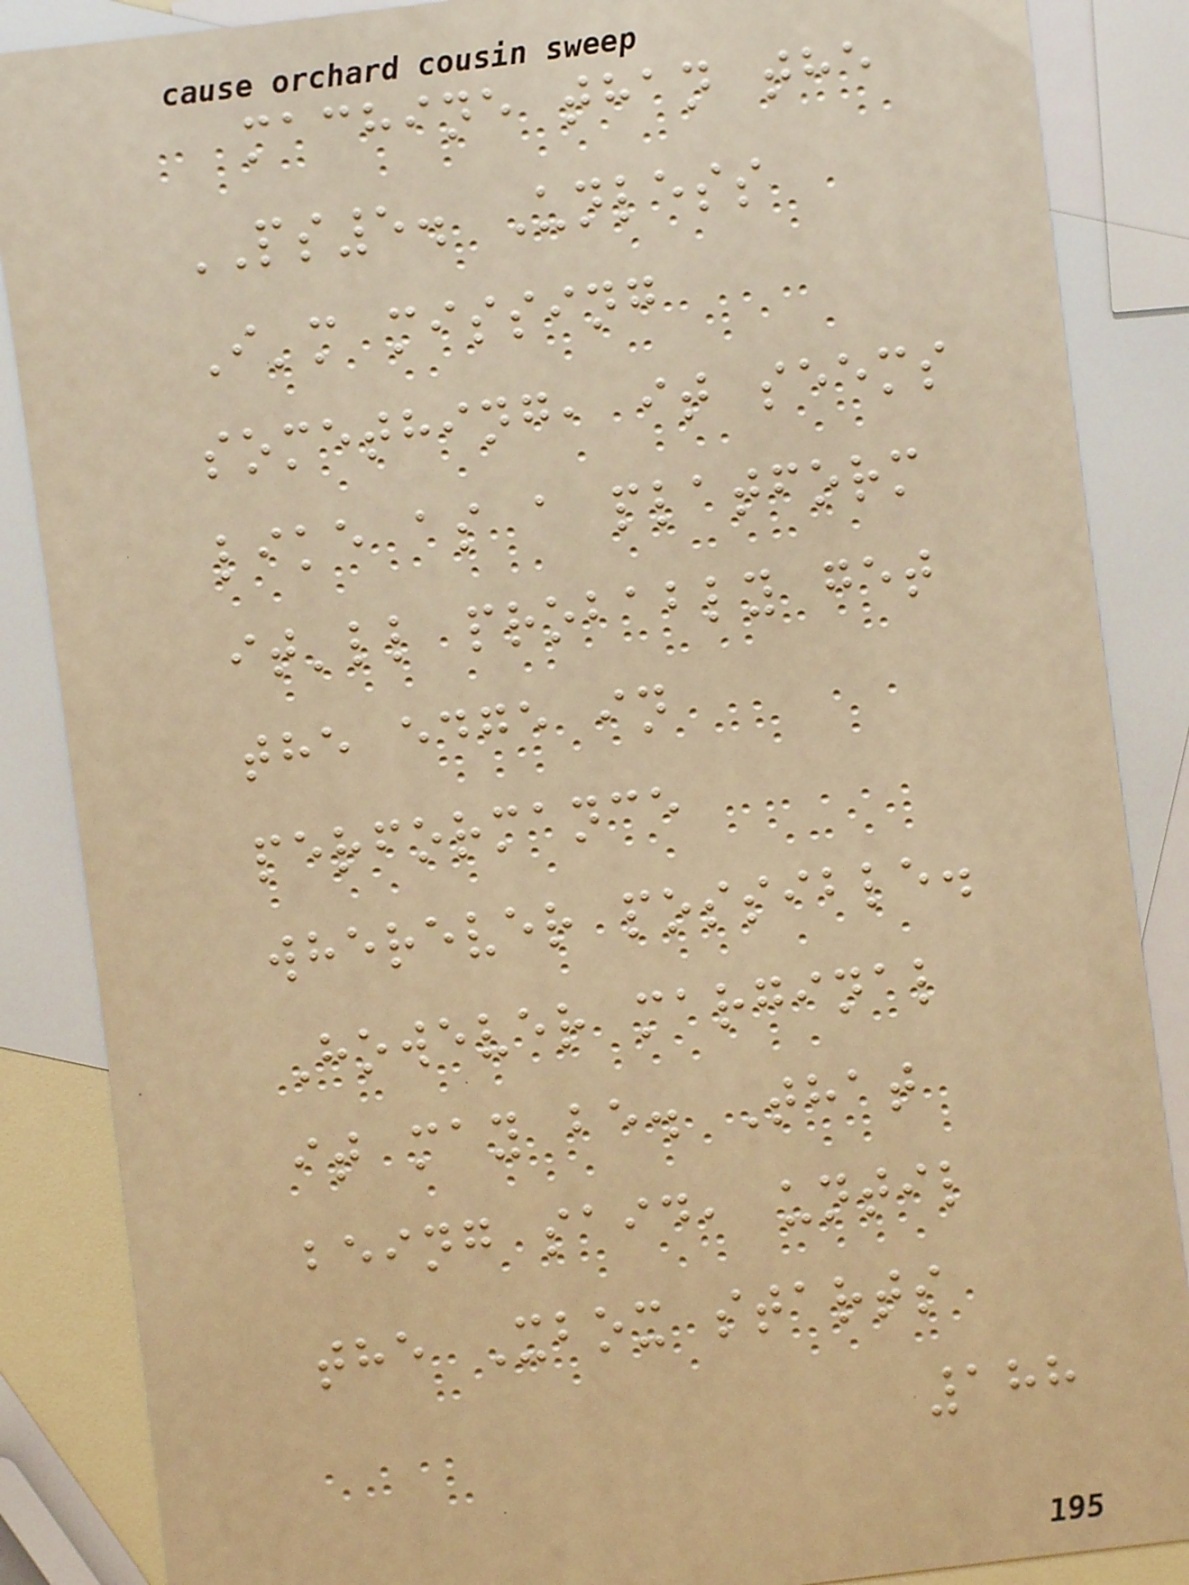machine than the
PS5. Unless
I'm missing
something, it seems
like as a platform
it'll probably get
the edge in
performance
wherever possible.
However marginal
it may be. That
being said, until
the Xbox starts
188
